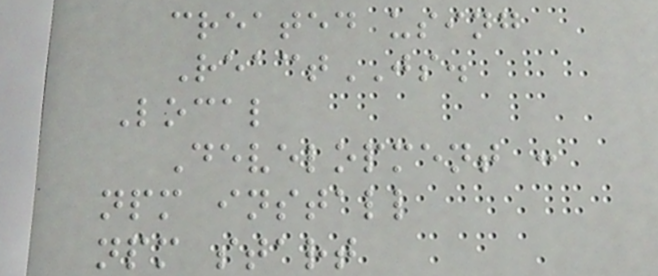created using
ReactJS.
Local
Development :
npm install
npm start
